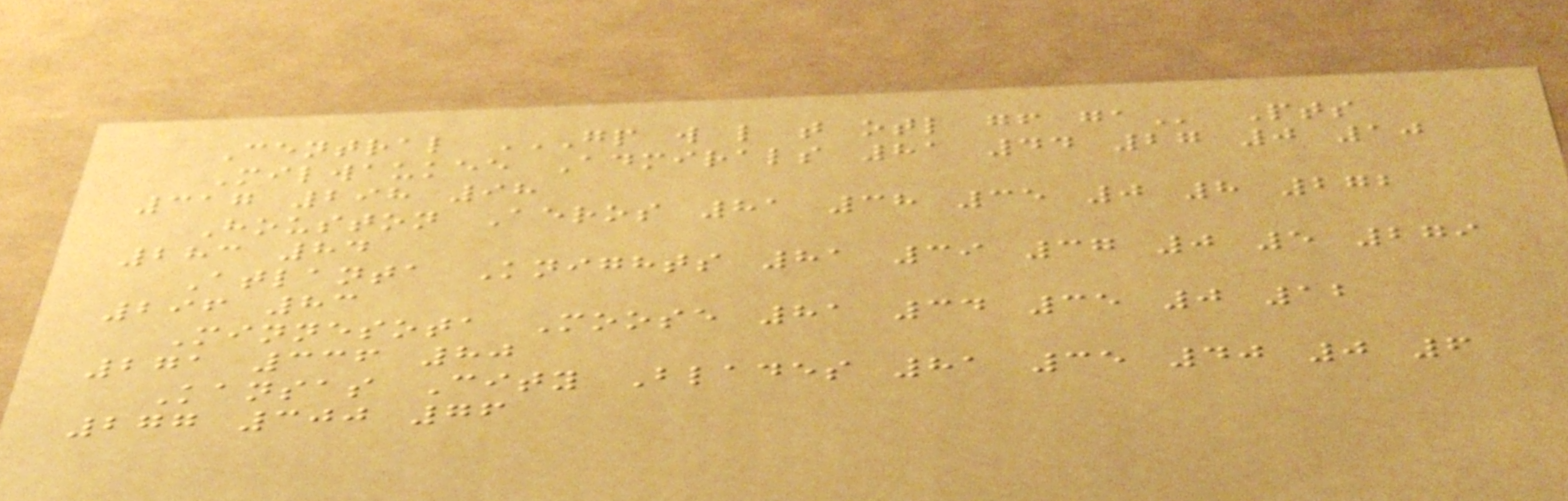Central GP W L T OTL GF GA Pts
Milwaukee Admirals 81 44 27 0 10
317 298 98
Houston Aeros 81 38 35 0 8 272
283 84
Atlanta Knights 81 39 37 0 5 279
296 83
Minnesota Moose 81 34 35 0 12
271 336 80
Kansas City Blades 81 35 40 0 6
277 300 76
